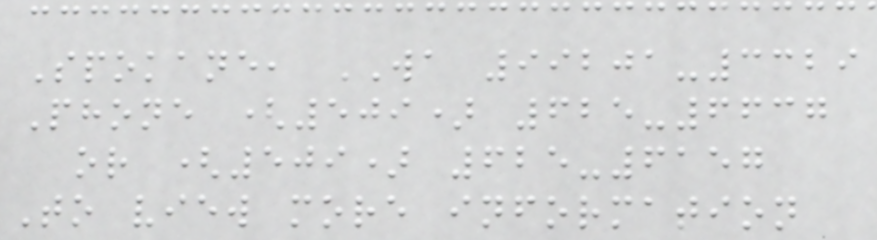Spokane, WA 99201-3329
Phone (509) 625-6637
or (509) 625-6157
To view more information
